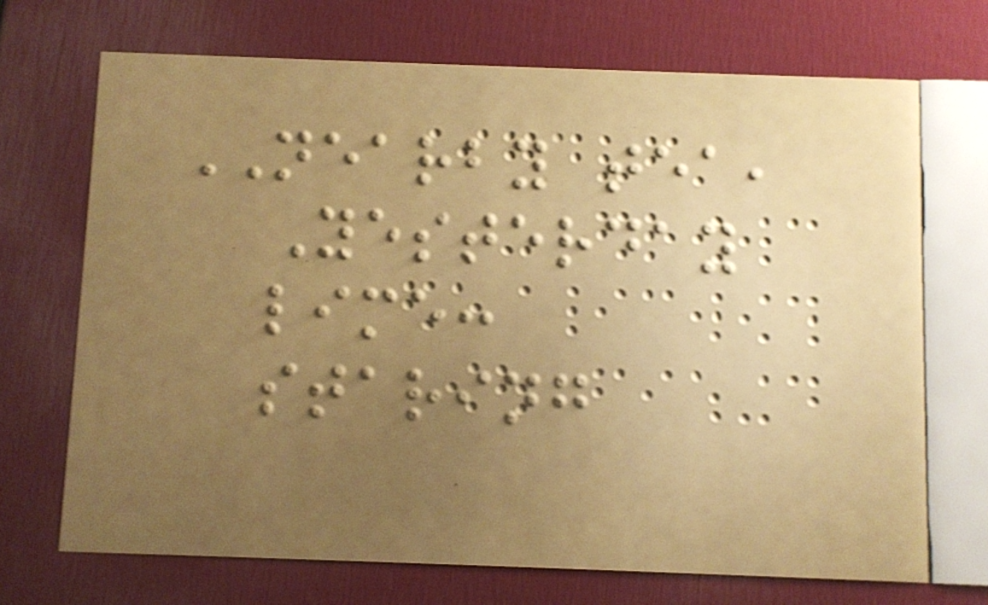NEARBY tea,
Yesterday
lime:
staring
